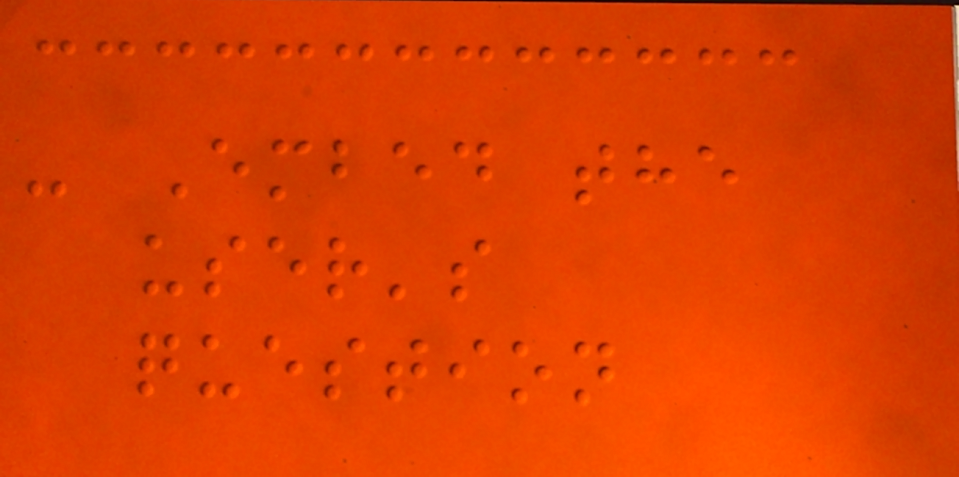- Embed the
user's
question
